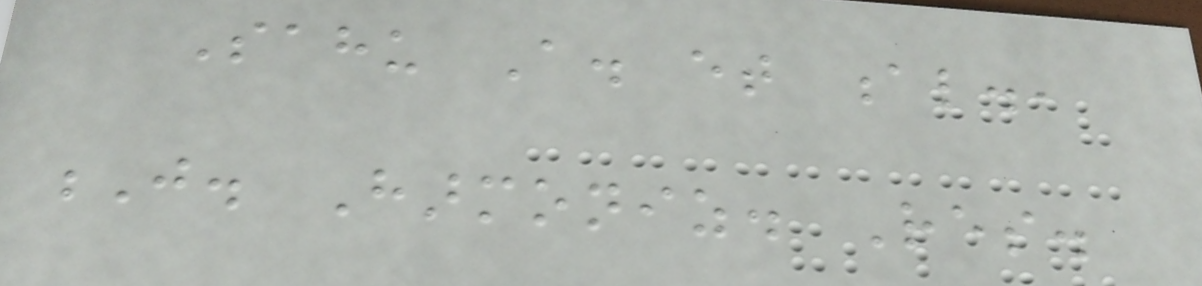Sahu A. et al.,
J. Harmoniz. Res.
